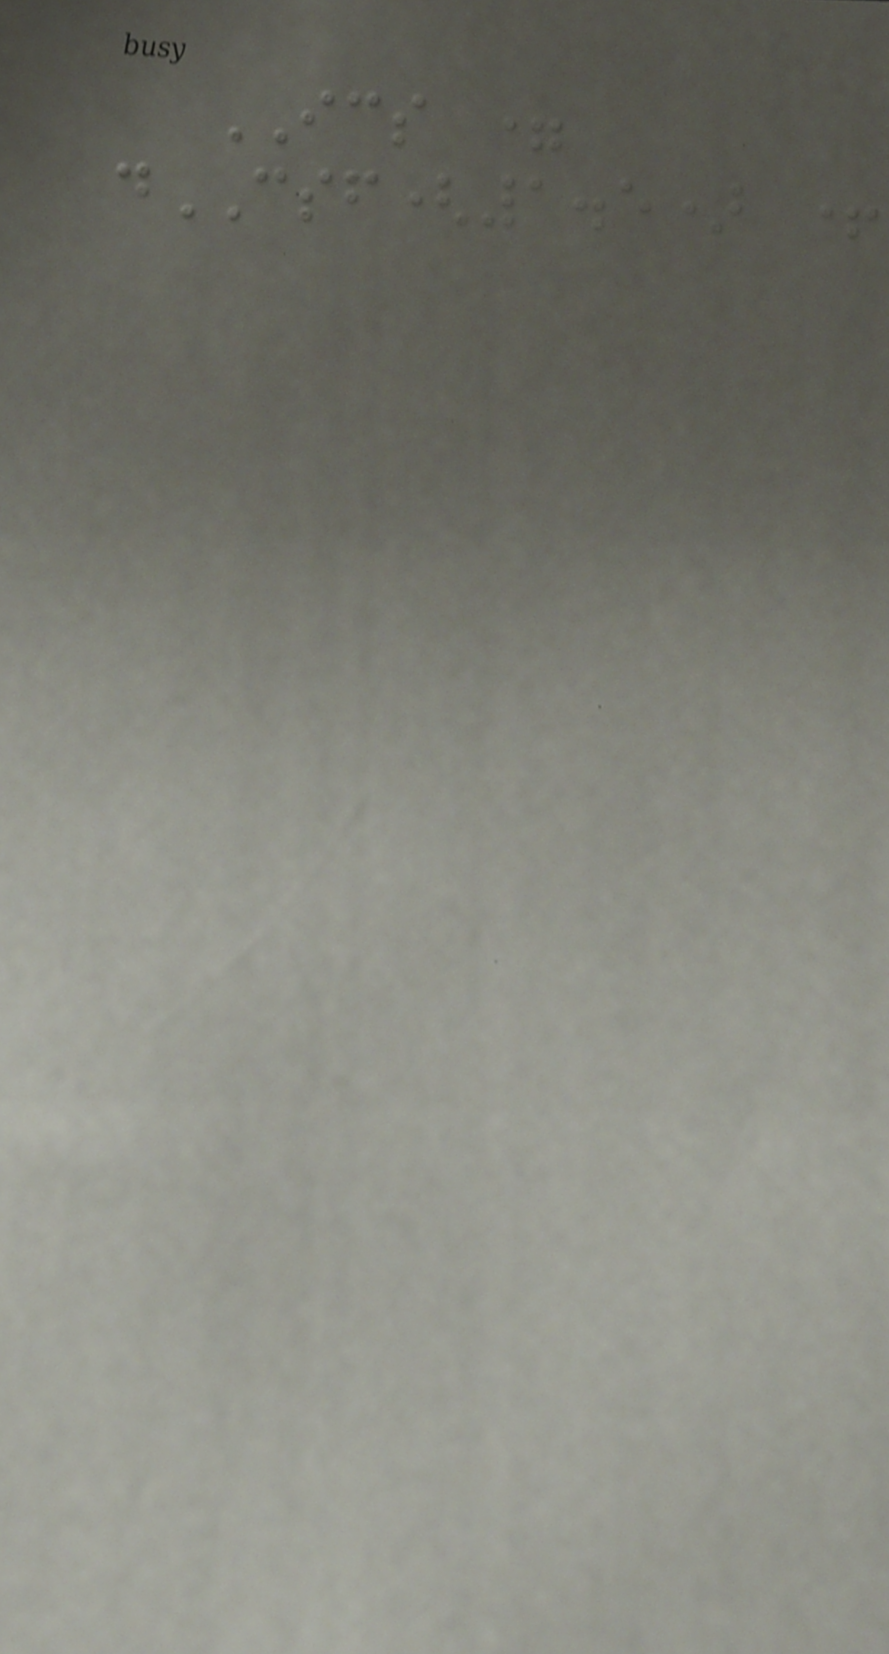ICS =
dCSF(1.5) +
